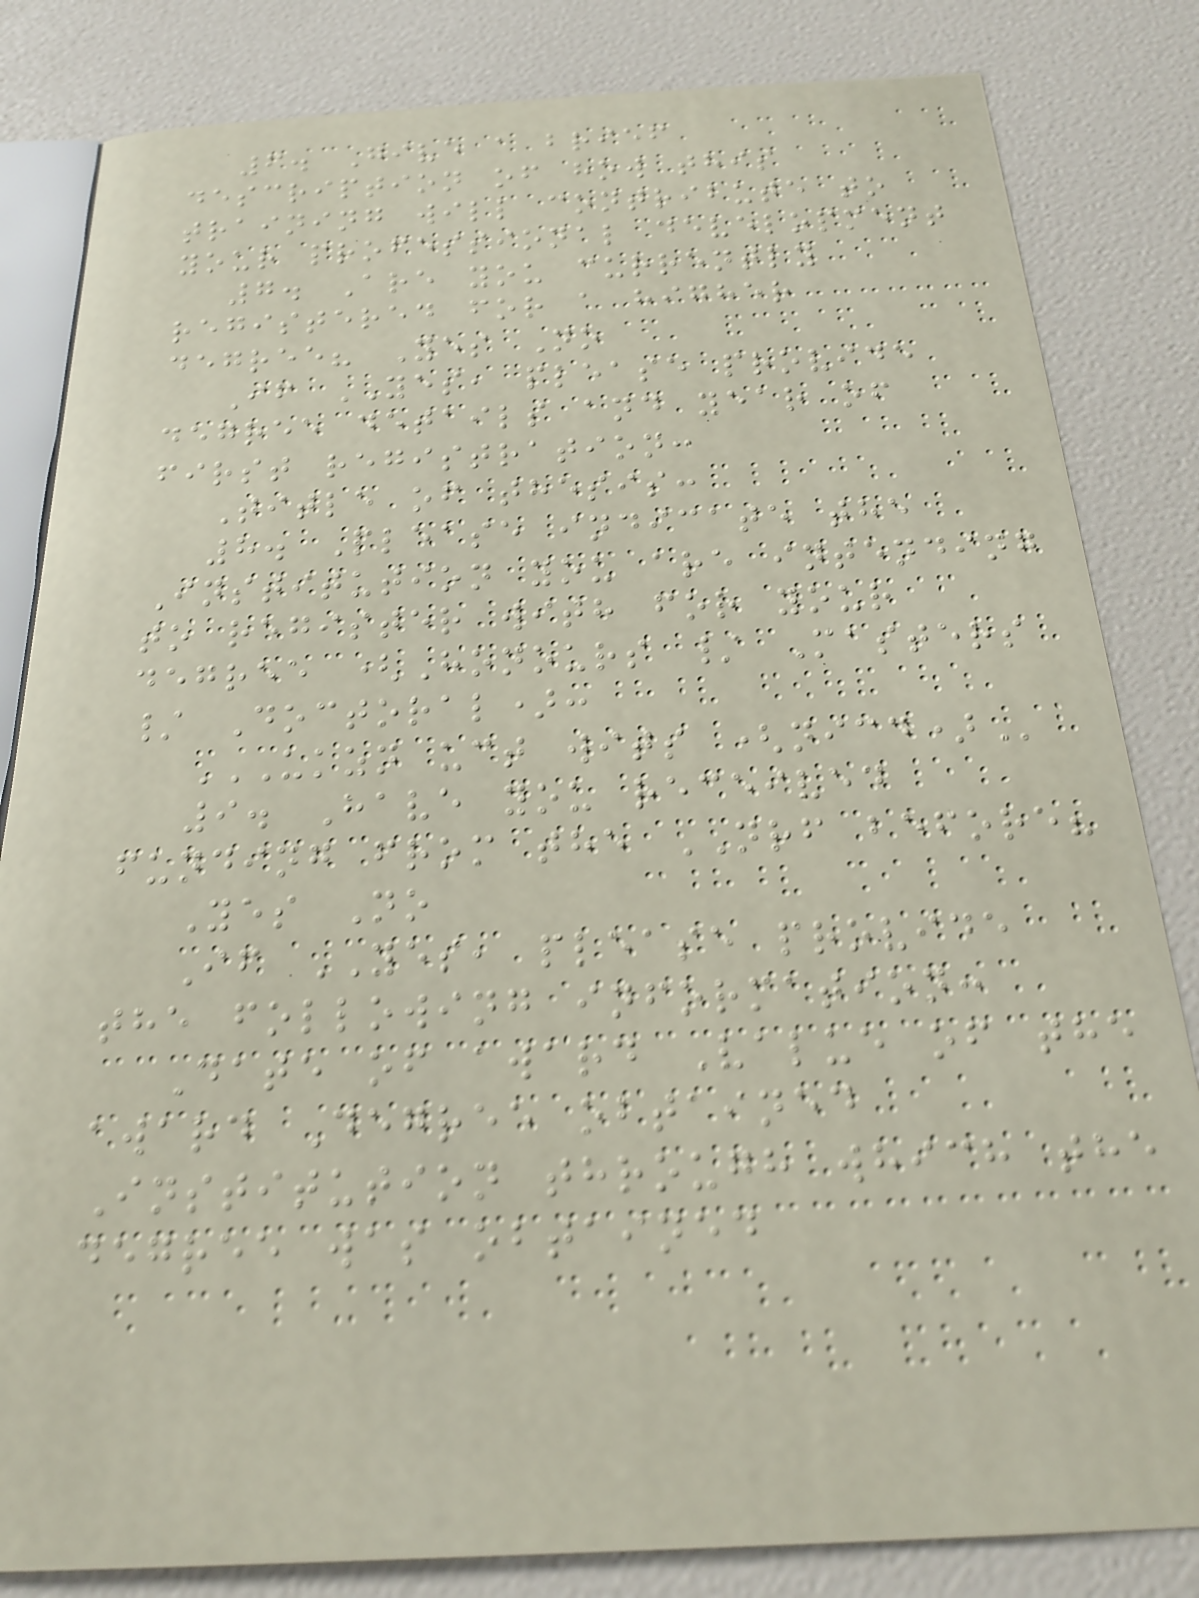6. Give a brief
description of how this
training will contribute to
your professional development
7. Are you currently
registered for a higher
degree? Yes No
If YES, please provide
degree details and year of
first registration:
Title of thesis:
8. Please indicate the
Institution you are intending
to register with for your
degree (Honours / Masters
/ Doctoral):
UKZN UCT WITS (NICD)
9. Have you received
funding from the NRF before?
Yes No
If YES, please provide
the following information:
Date of award Value of the
award Degree obtained
Institution through which the
degree was obtained
